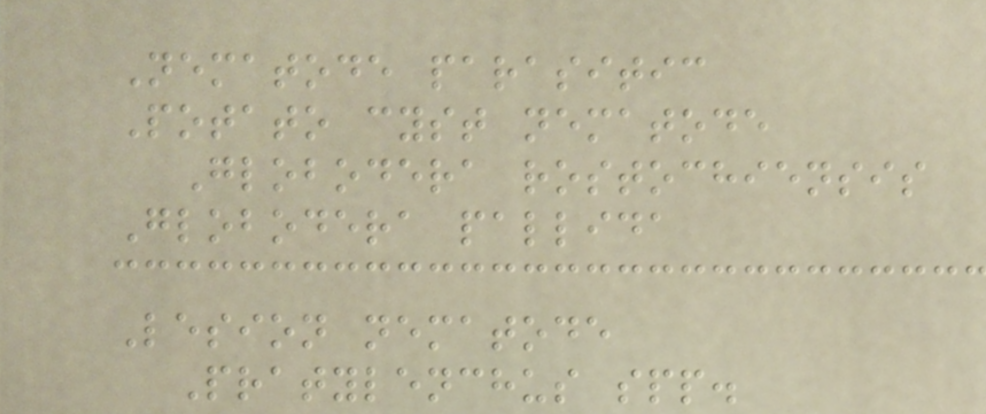Nematode parasitic
Potato cyst nematode
Globodera rostochiensis
Globodera pallida
Lesion nematode
Pratylenchus spp.
